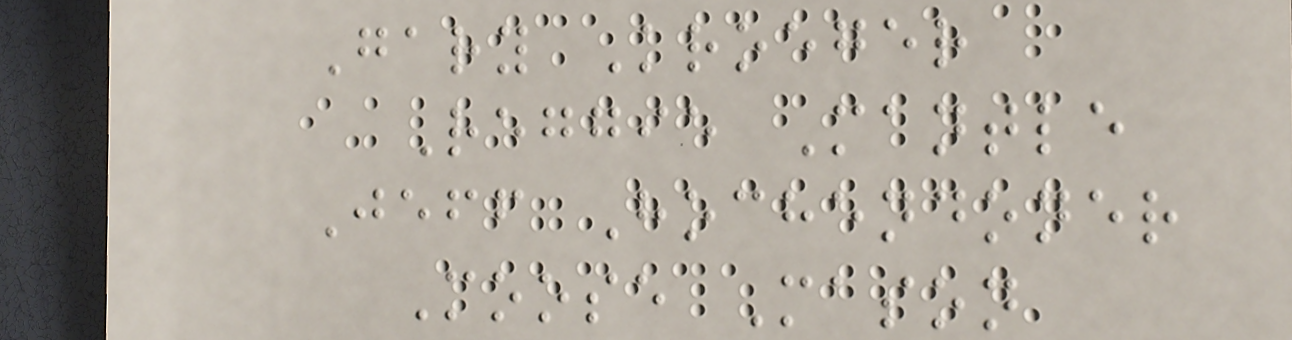Gary Kroeger
Reggie Mantle
Jeff Hochendoner
Moose Mason
